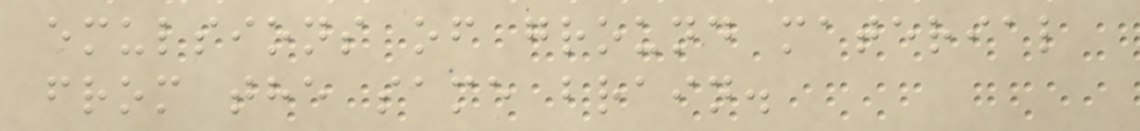emulsions of ground material
from the same brain.
